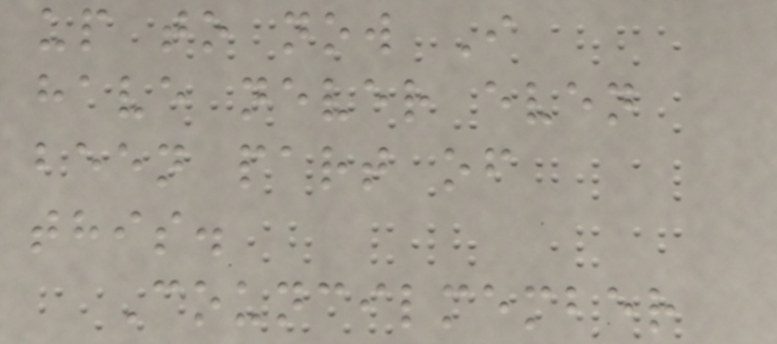up to now I
have never even
been part of
this.
Councilmember
